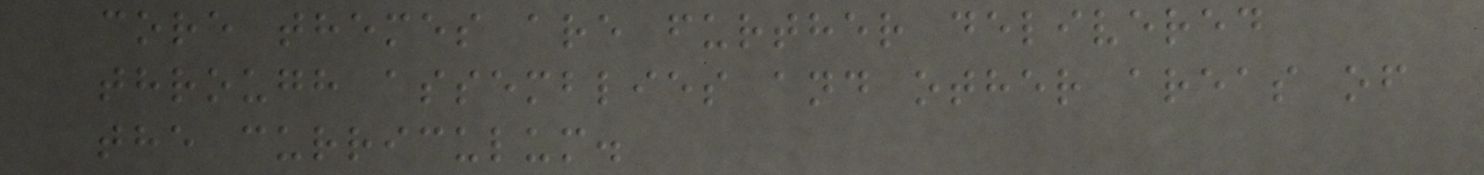core themes are further delivered
through assemblies and other areas of
the curriculum.
